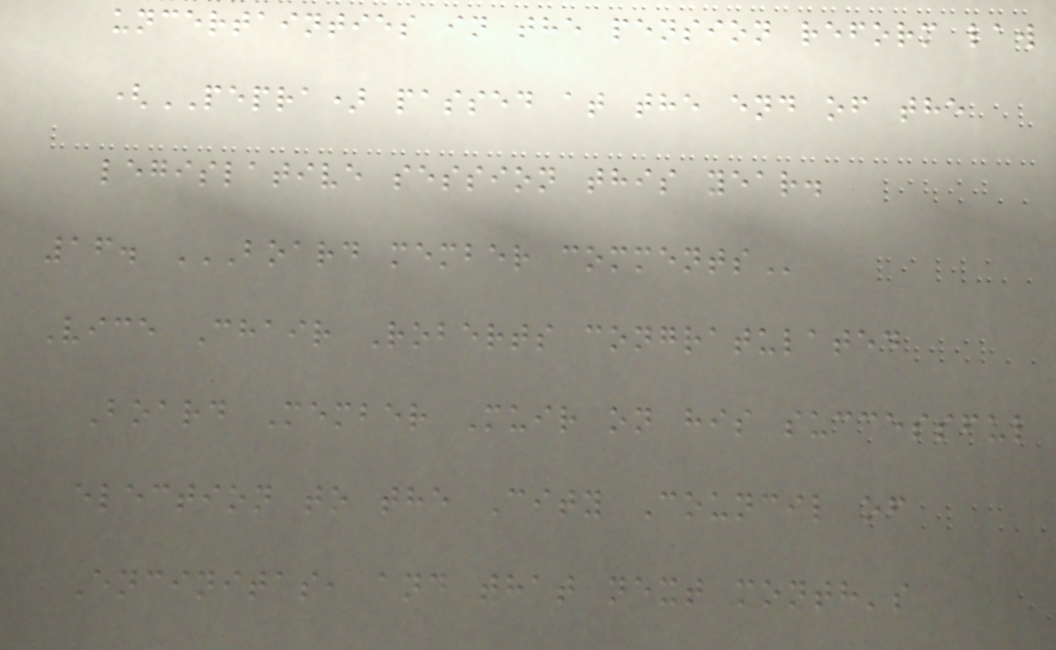uncertainties in the pension reform law
(PEPRA) passed at the end of the
legislative session this year.
16. BOARD MEMBER COMMENTS
Vice Chair Roberts congratulated
Board Member Muir on his successful
election to the City Council of
Encinitas, and that next month's
